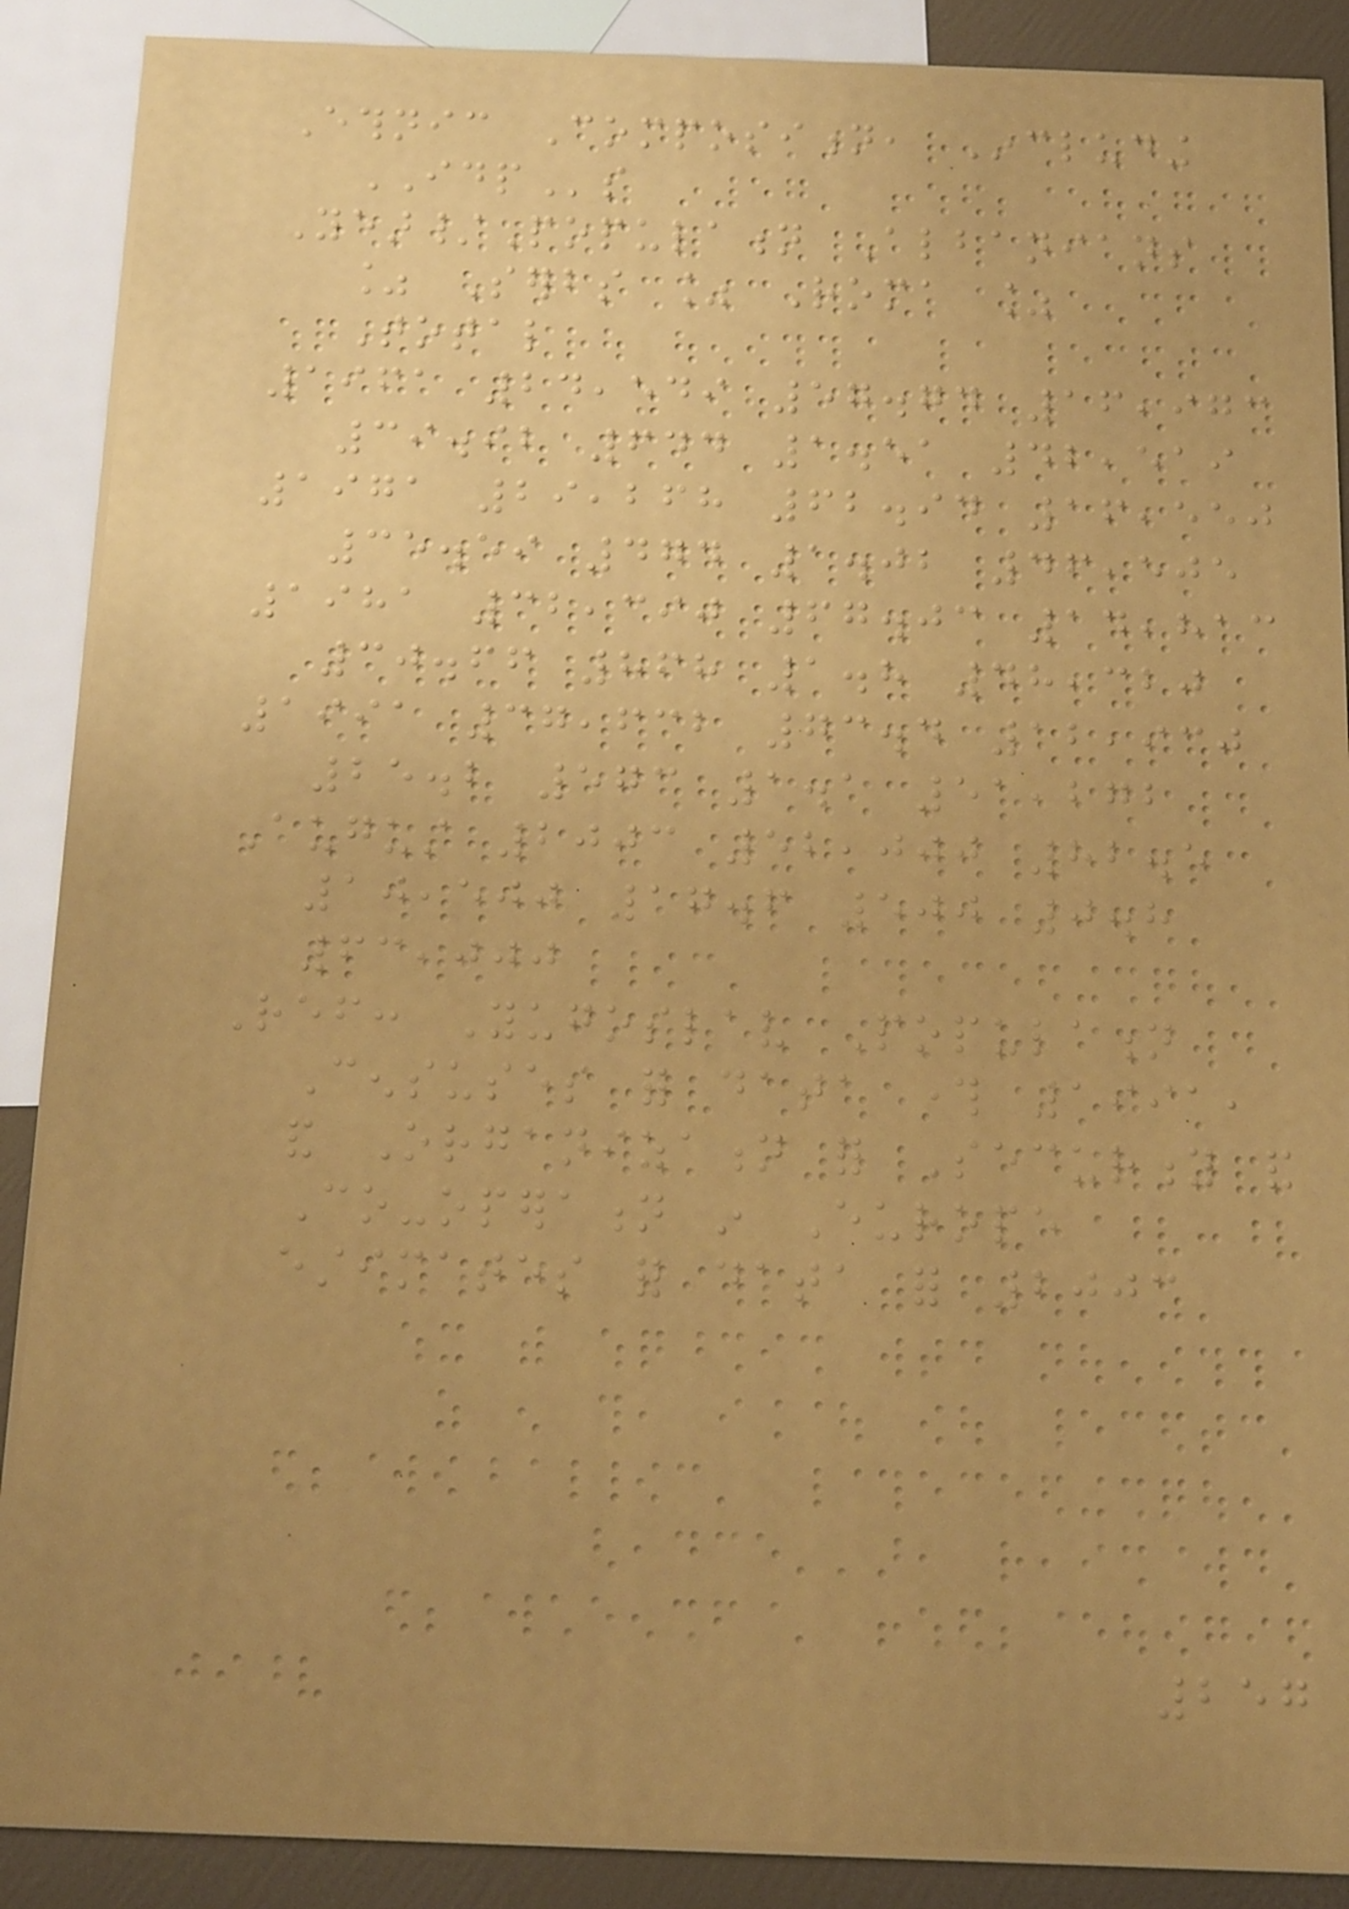Ethnic Composition, Including
IDPs
Year/Population Albanians
% Serbs % Roma %
Total
1961 24,549 57.74 16,973
39.92 644 1.51 42,519
1971 29,268 62.94 16,550
35.59 474 1.02 46,505
1981 32,390 67.03 14,813
30.66 868 1.8 48,320
1991 37,632 73.4 12,930
25.2 573 1.1 51,272
August 2003 52,000 82.5
10,500 17.6 500 0.8
63,000
Ref: Yugoslav Population
Censuses for data through 1991,
and Organization for Security and
Co-operation in Europe
estimates for data for 2003
257
